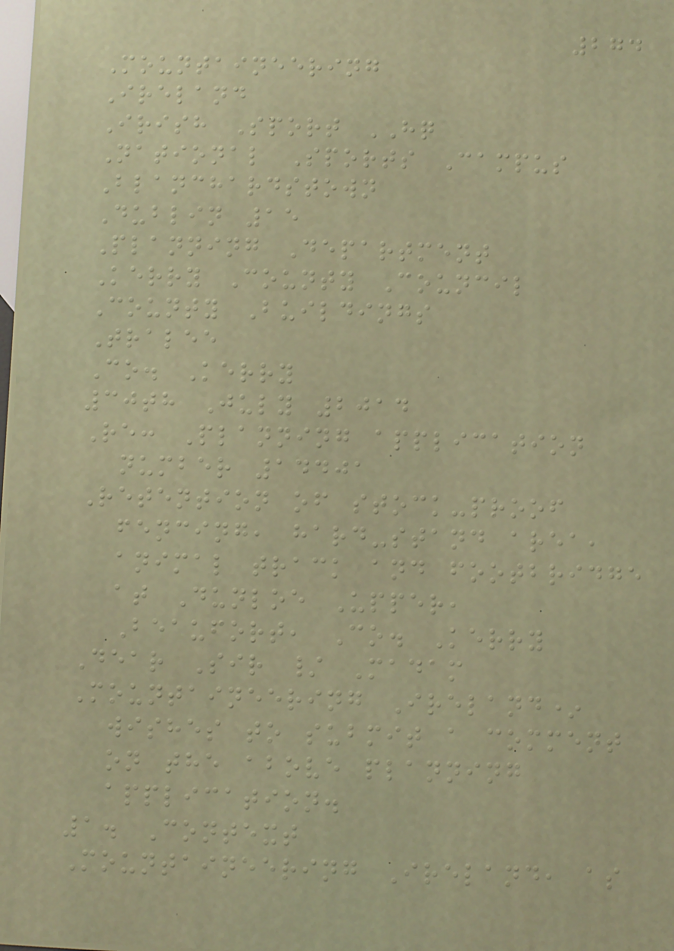274
Mountaineering
Ireland
Irish Sport HQ
National Sports Campus
Blanchardstown
Dublin 15
Planning Department
Kerry County Council
County Buildings
Tralee
Co. Kerry
30th July 2014
Re: Planning application
number 14401
Retention of stock-proof
fencing, hard-stand area,
animal track and footbridge
at Dunloe Upper,
Beaufort, Co. Kerry
Dear Sir / Madam
Mountaineering Ireland*
wishes to submit a comment
on the above planning
application.
1. Context
Mountaineering Ireland, as
